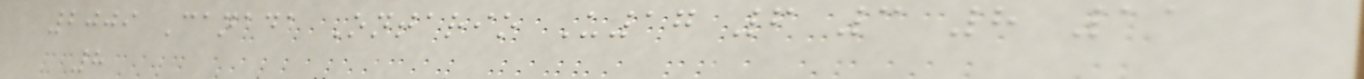2009 Canada Ontario U17 6 3 8 11
8
